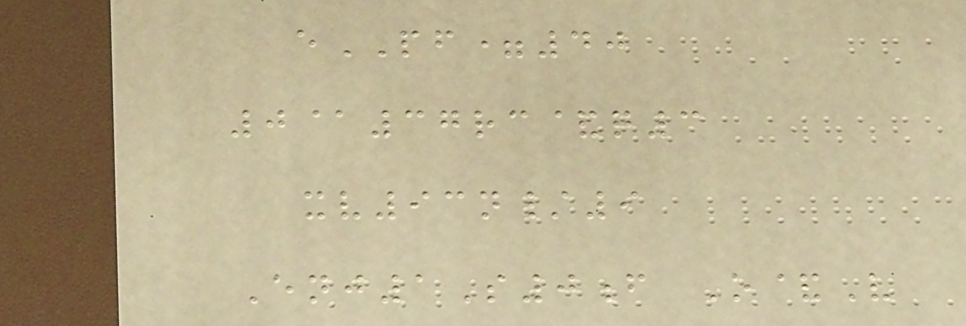ePF=40
0@37rc&q3
xv93n/9
Enj1S0f O&V
